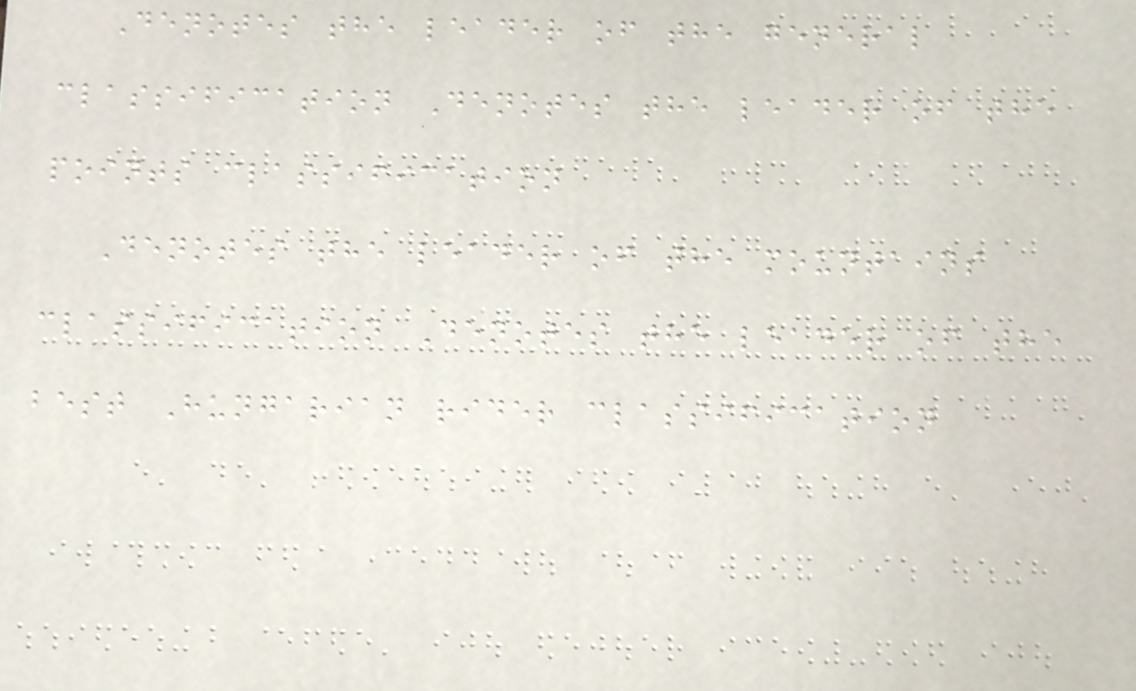Denotes the leader of the general
classification Denotes the leader of the
points classification
Denotes the leader of the mountains
classification Denotes the leader of the
best Hungarian rider classification
